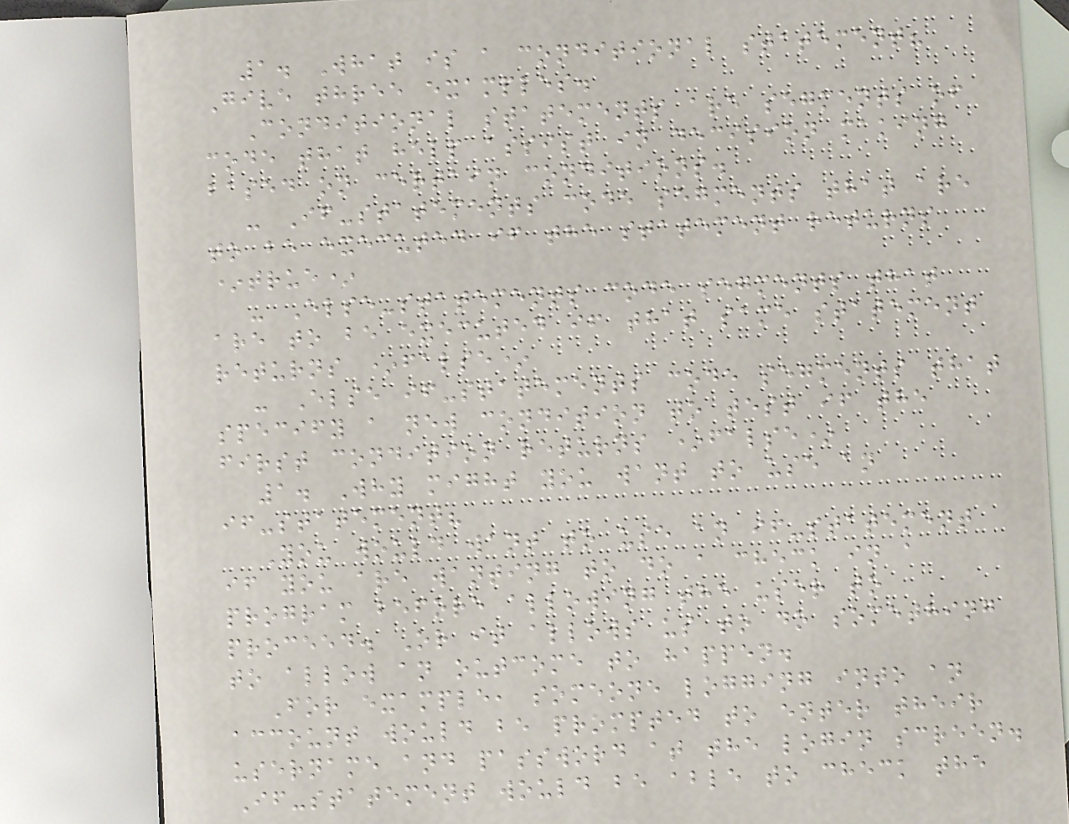1. What is a conditional statement?
Give three examples.
Conditional statements are segments of
code that help assist in decision making
based on certain conditions.
- If-statements code segments that are
to be executed if the statement returns
*true*
- Else-statements code segments that
are to be executed if that same statement
returns *false*
- Else if-statements code segments that
specify a new condition to test if the
first condition returns *false*
1. Why might you want to use an
if-statement?
You would want to use an if-statement
if you are wanting to do a check in a
program before allowing the user to
proceed. Or it allows us to do something
to allow an outcome to happen.
For example, someone logging into an
account would be prompted to enter their
username and password at the login screen.
If-statement would be able to check the
